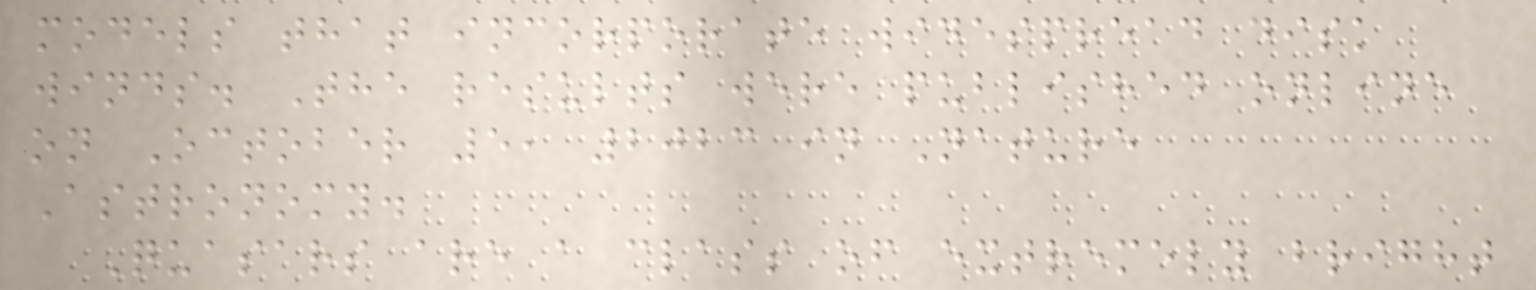models that incorporate widespread disk
winds. The results were published online
on October 5, 2023 in Nature
Astronomy.
Quasars are a class of extremely bright
